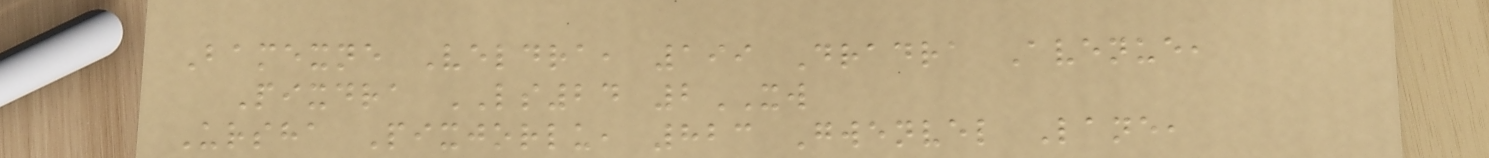Bamexne Veldra, 199 Dradra Avenue,
Pixdra LS24 2XW
Ursha Pixjorlu, 823 Gwenvel Lane,
